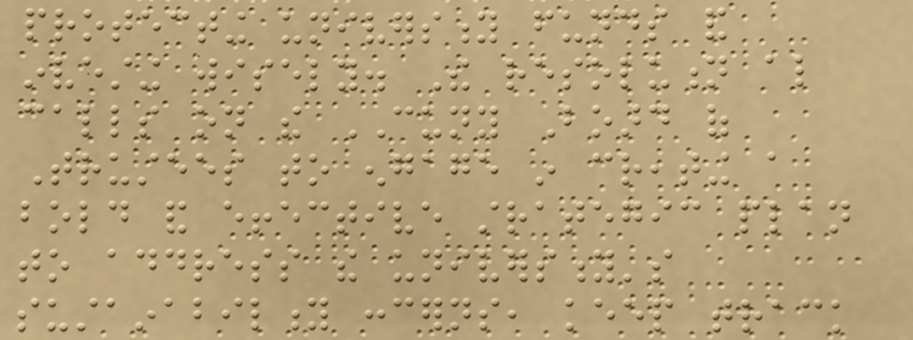protecting university funds and
investing wisely. The resolution also
calls on the CUNY Board of
Trustees to engage in creating a
bold and effective strategic plan
to address the university's
sustainability concerns, keep track
